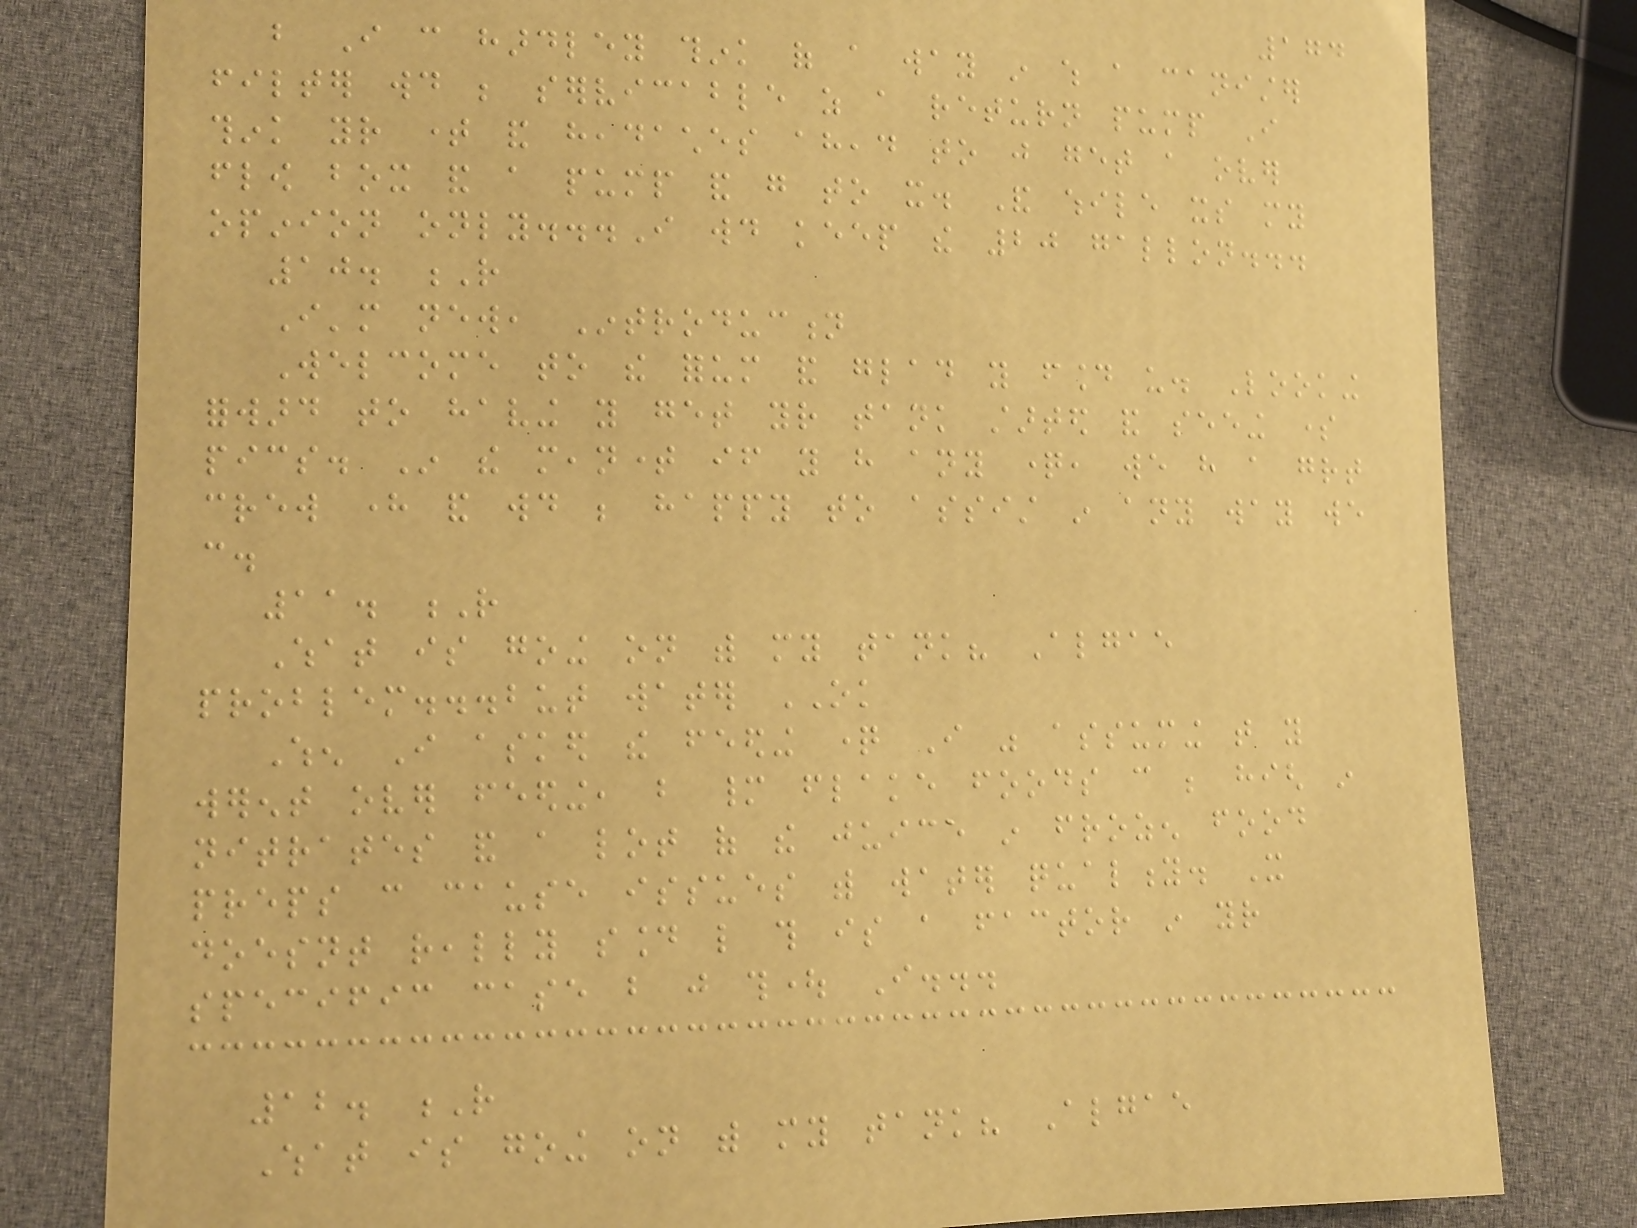174
but I can hardley think of a way in which a canister
filter would be servicable as a return pump I
think your time and headaches ahead to just get a over
flow box and a pump and go to it. And while its my
opinion only...I would keep the 20 gallon...
10. R
I'm new, Introduction
Welcome to the forum and glad you found us. Looking
forward to having you get your tank started and seeing some
pics. In the meantime if you have any question, we have a great
crew here and would be happy to assist in any way we
can.
11. R
What is going on with my tank? Algae
problem...but water OK
When I asked the feeding question I was assuming that you
werent over feeding, but many flake foods can be high in
nitrates and a lot of the juice in frozen food
preps can cause issues with water quality. It
doesnt really sound like this is a factor in your
specific case but just thought I...
12. R
What is going on with my tank? Algae
